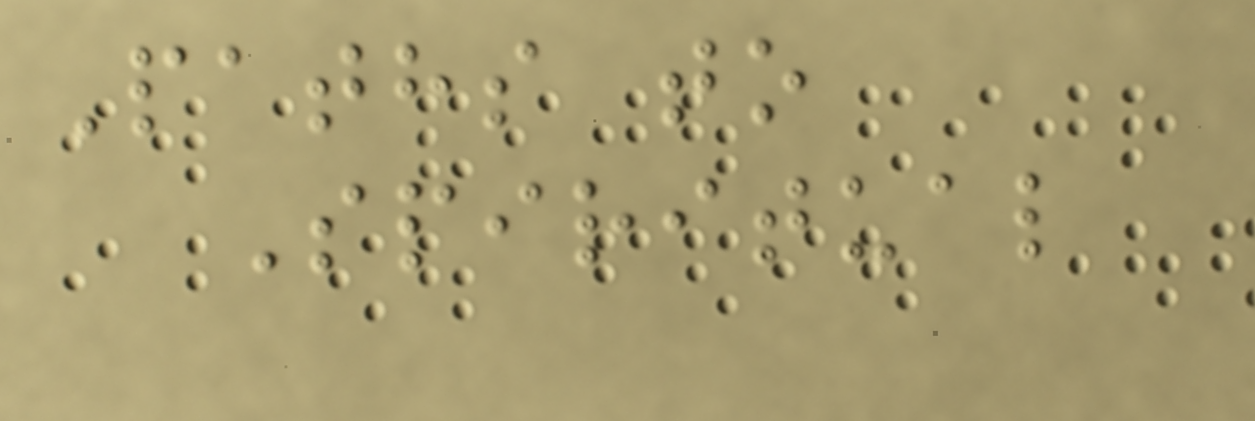Paths to
Spiritual
